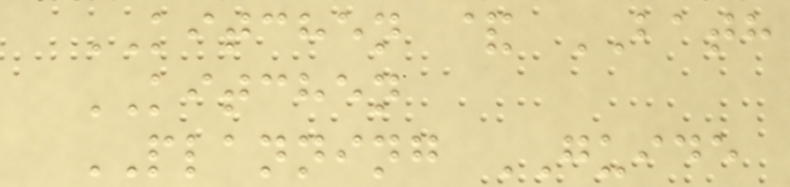KITCHEN & BATH
KITCHEN
PLANNING GUIDE
